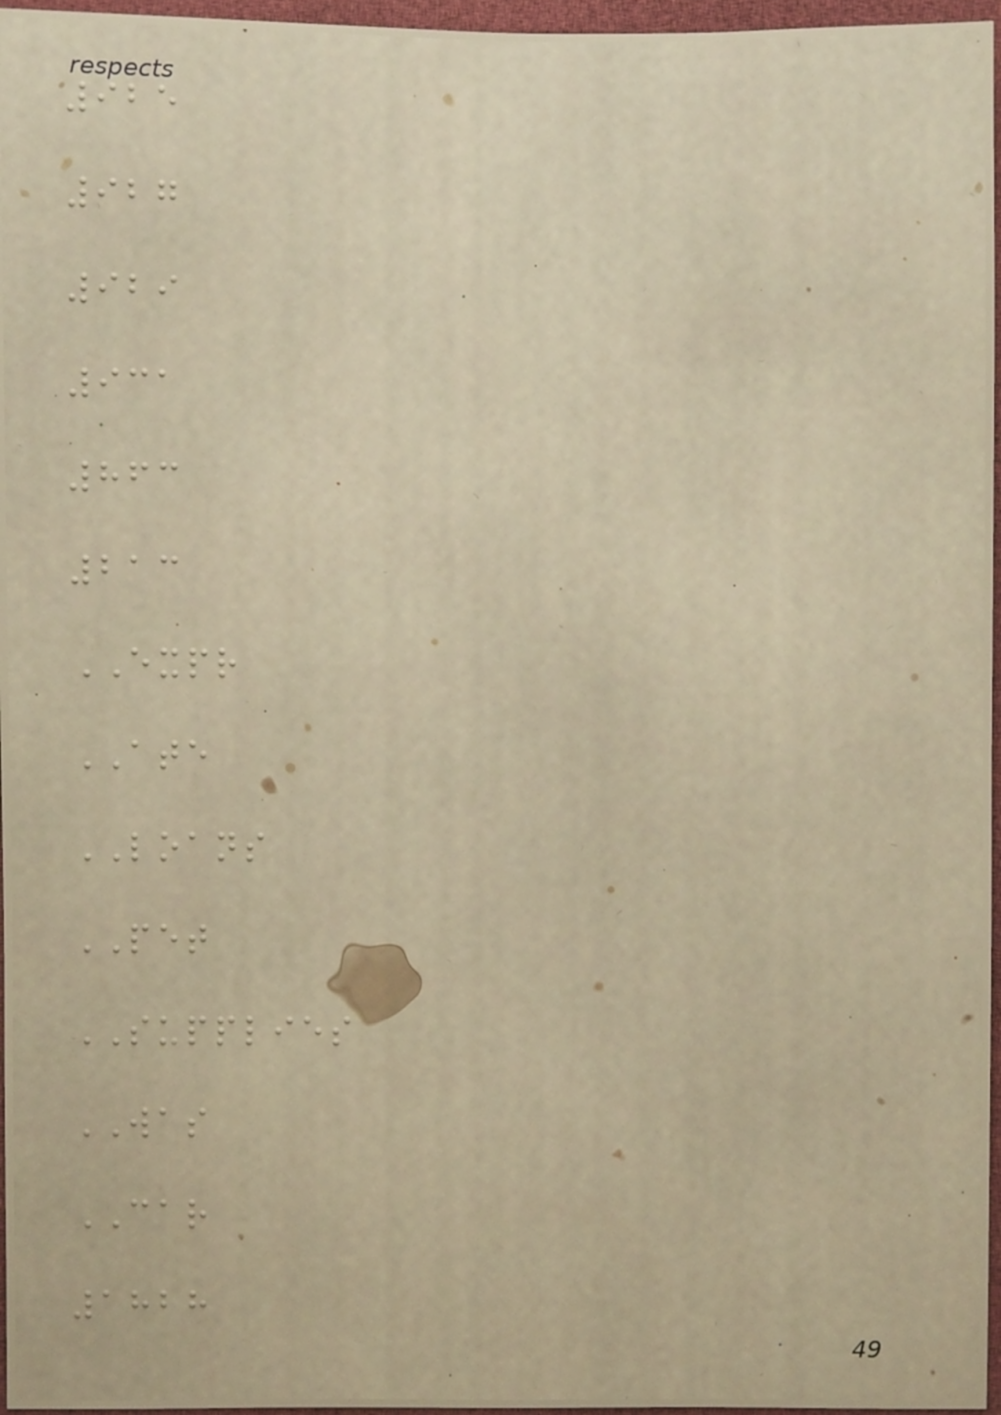925
927
929
931
863
213
EXPR
ATE
LOANS
PET
SUPPLIES
WAS
CAR
1828
